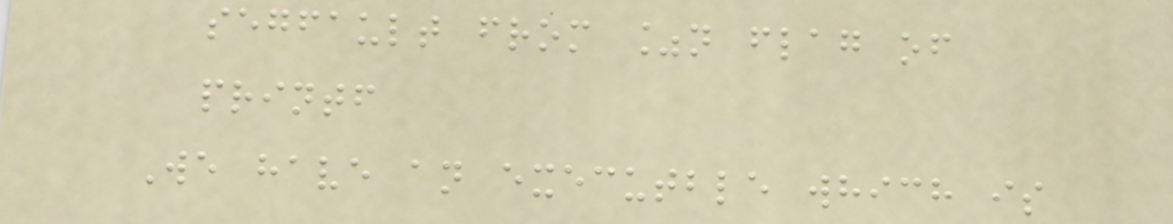segfault from %n flag of
printf
We have an executble which is
